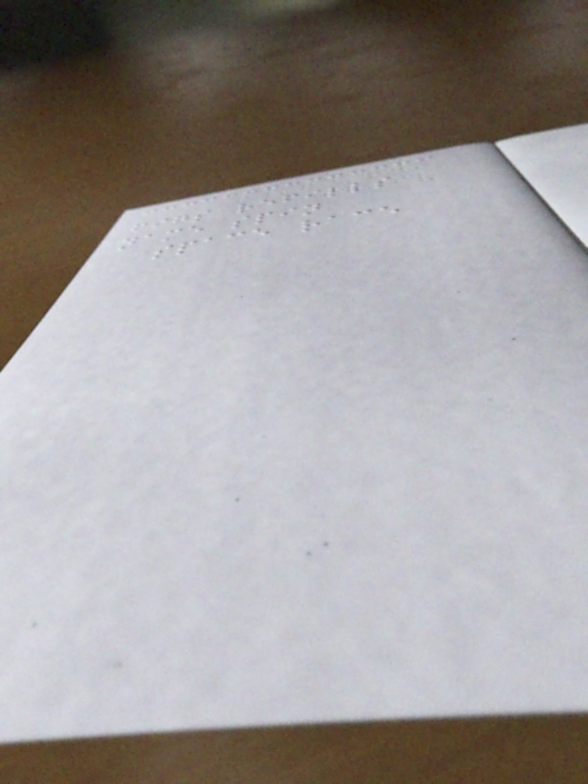figs refills
name spin
space race
